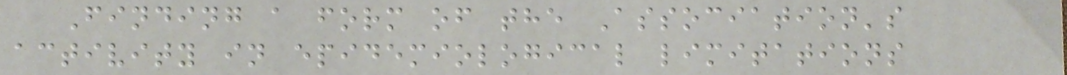Finding a form of the Association's
activity in epidemiological limitations
